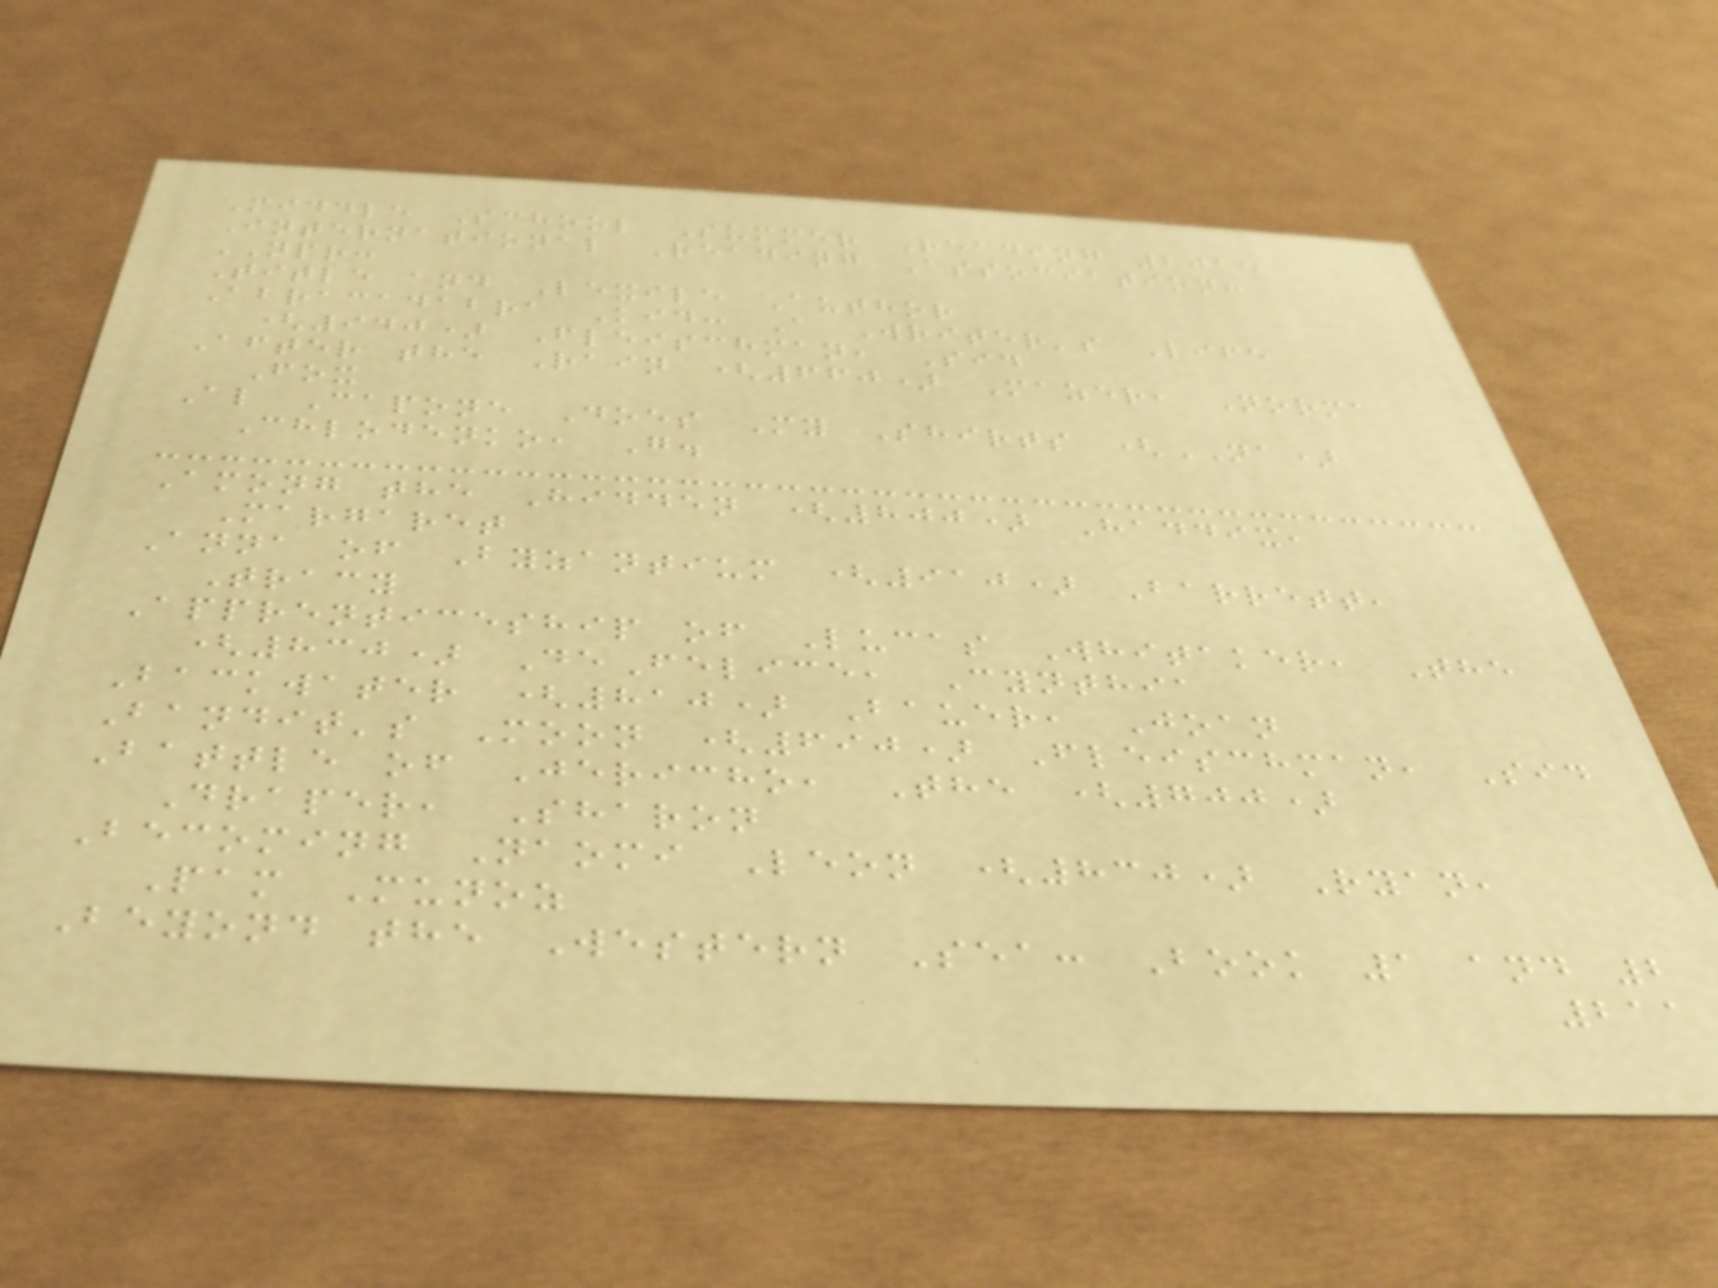Middle School Summer Reading 2015
International Reading Association:
NPR:
Title and Lexile Author
Abracadabra Kid: A Writer's Life
(940) Fleischman, Sid
After the Rain (660) Mazer, Norma
Fox
Al Capone Does My Shirts (NA)
Chlodenko, G.
Among the Hidden (800) Haddix,
Margaret
Anna of Byzantium (910) Barrett,
Tracy
Apprenticeship of Lucas Whitaker, The
(830) DeFelice, Cynthia
Backwater (810) Bauer, Joan
Bandit's Moon (690) Fleischman, Sid
Battle of Jericho, The (700)
Draper, Sharon
Becoming Naomi Leon (830) Ryan,
Pam Munoz
Beyond the Western Sea: Book 1 and 2
211
